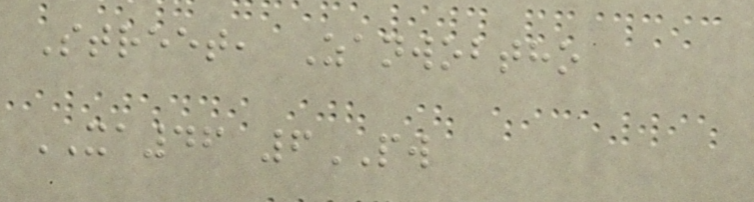Street, Zanwobtho
XA46 6PW
